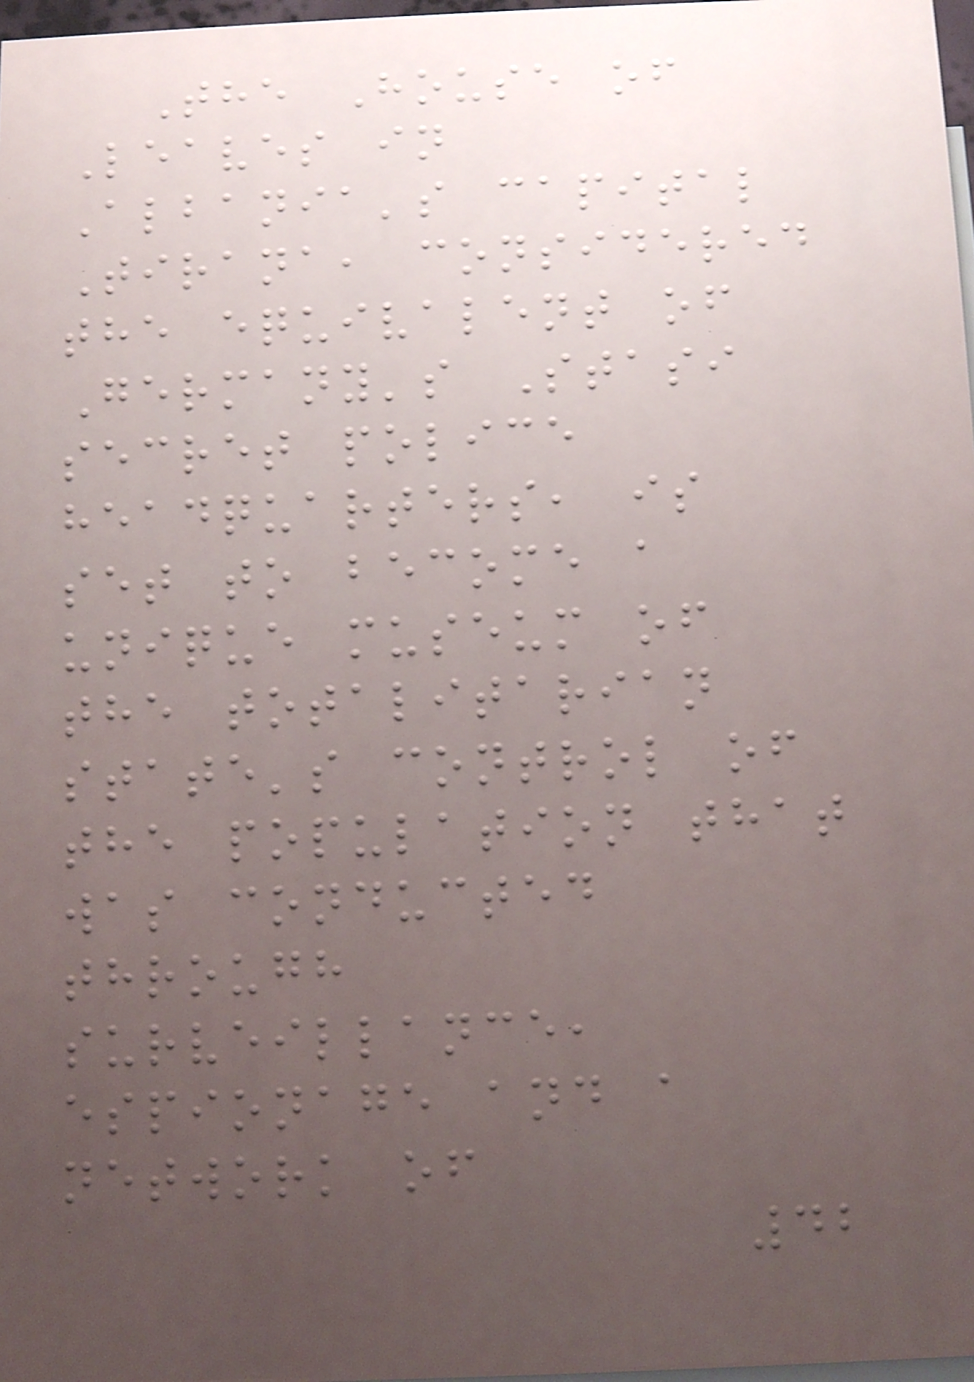The House of
Leaves in
Albania's capital
Tirana, considered
the equivalent of
Germany's Stasi
secret police
headquarters, is
set to become a
unique museum of
the totalitarian
state's control of
the population that
was conducted
through
surveillance,
espionage and a
network of
42
